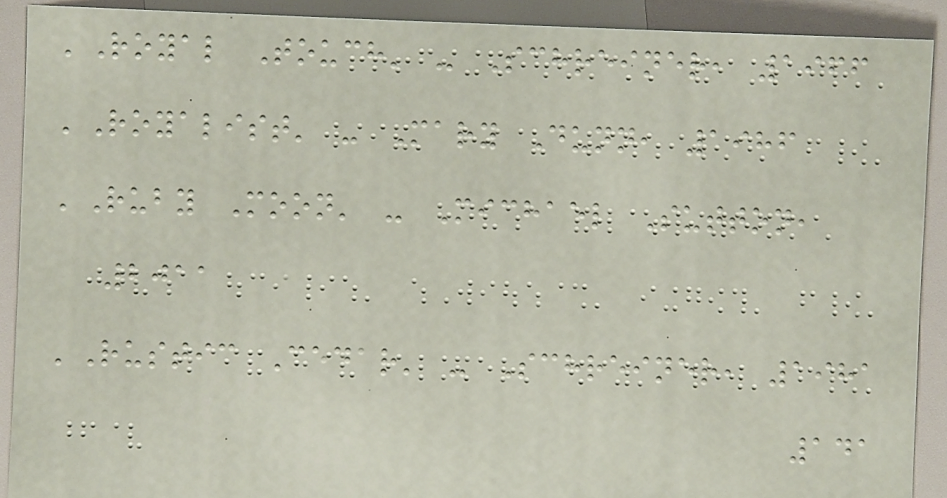'Royal Touch' - Schreiner, 1966
'Royalist' - Mary Dunn, 1986
'Ruby Moon' - Michael Sutton,
2011
'Rustic Cedar' - Schreiner, 1981
141
